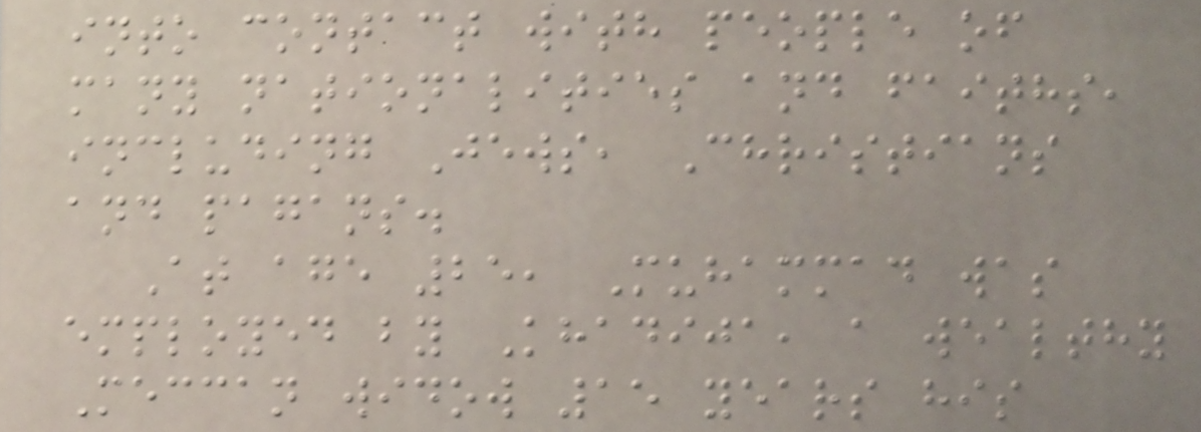into contact with people of
many nationalities and faiths,
including Jews, Christians
and pagans.
At age 25, Muhammad was
employed by Khadija, a wealthy
Meccan widow 15 years his
